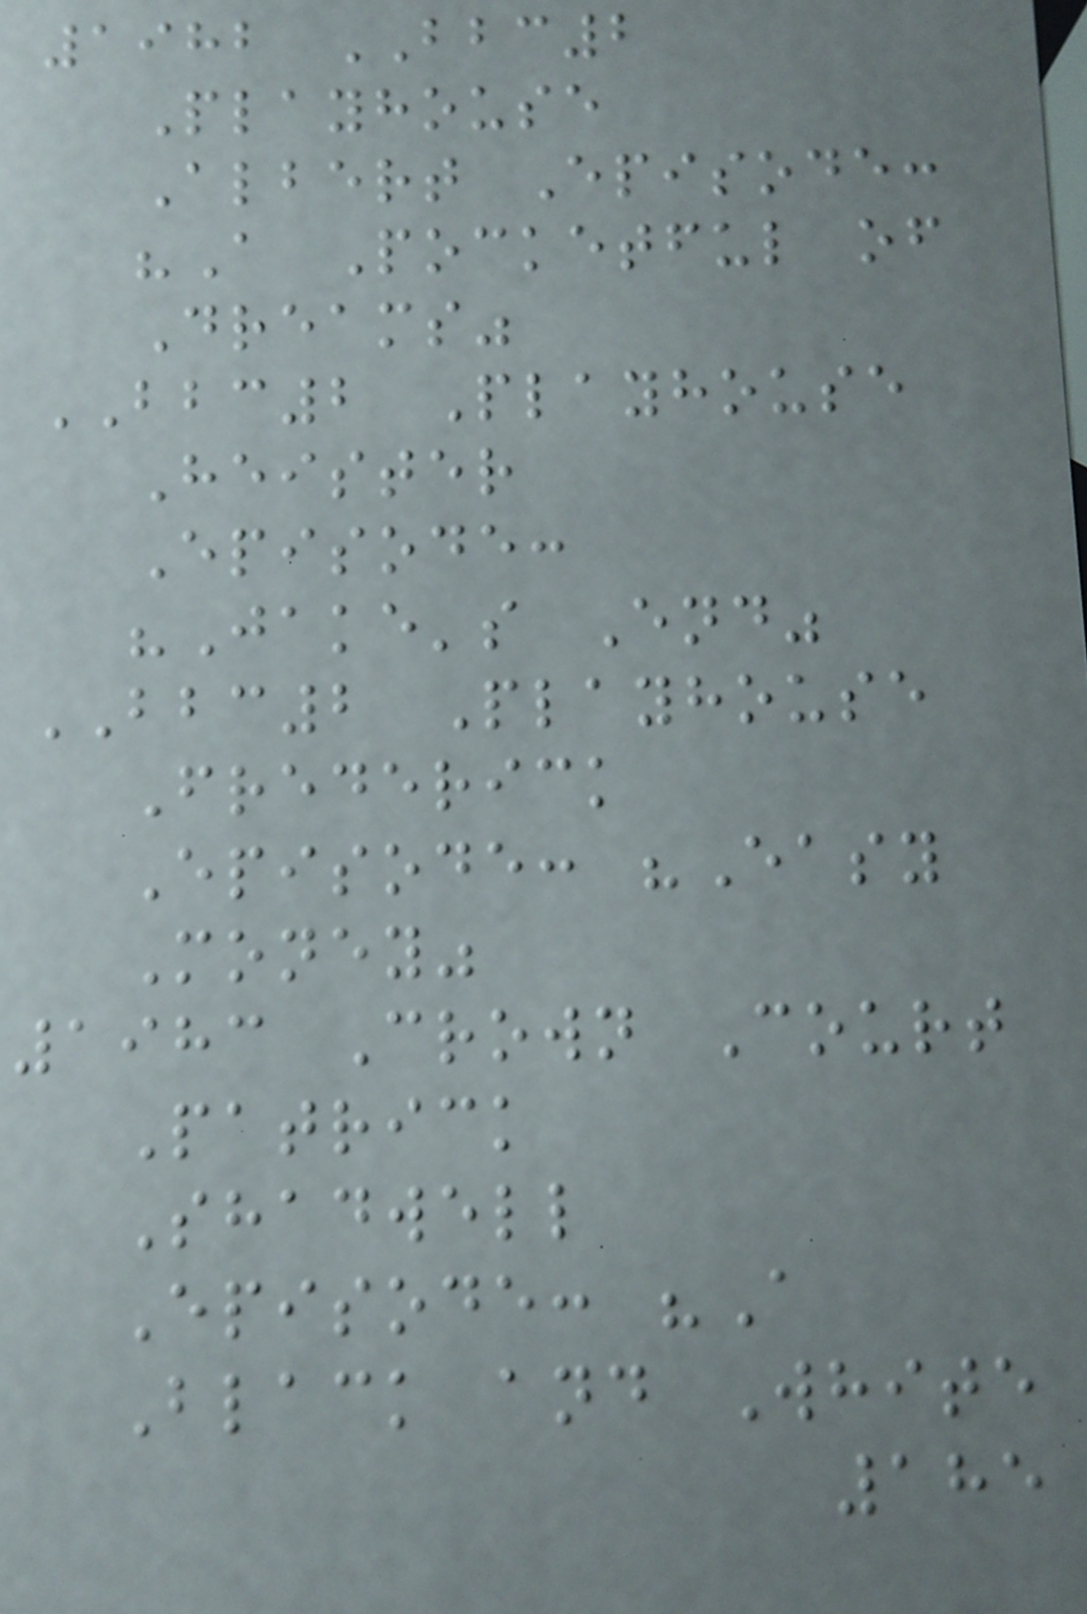1982 BBC2
Playhouse
Albert Episode:
"A Pocketful of
Dreams"
BBC2 Playhouse
Heister
Episode:
"Jake's End"
BBC2 Playhouse
Frederick
Episode: "Easy
Money"
1983 Crown Court
Patrick
Shadwell
Episode: "A
Black and White
185
